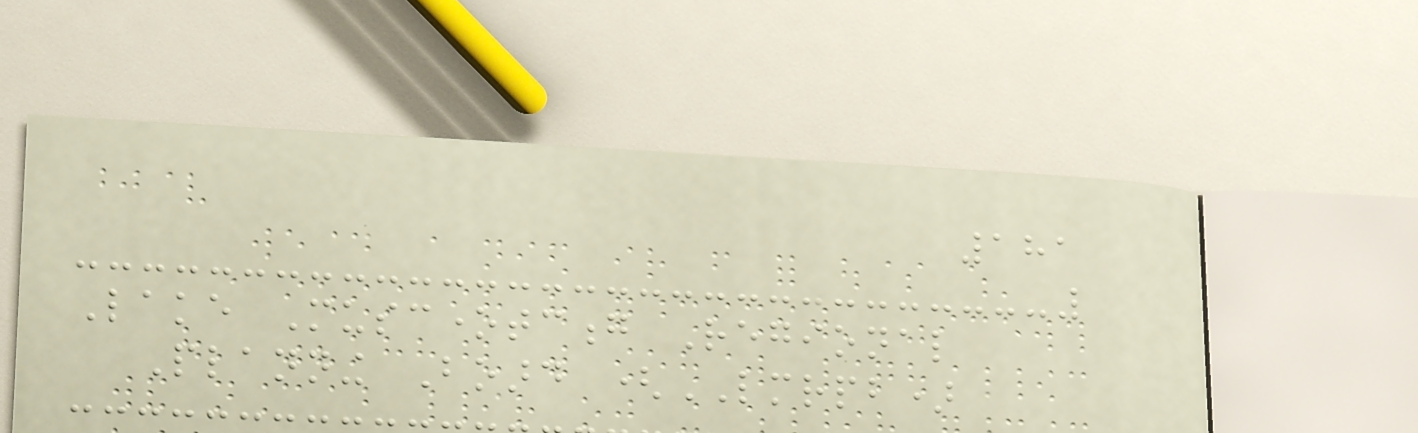181
Lake Musconetcong Regional
Planning Board (LMRPB)
